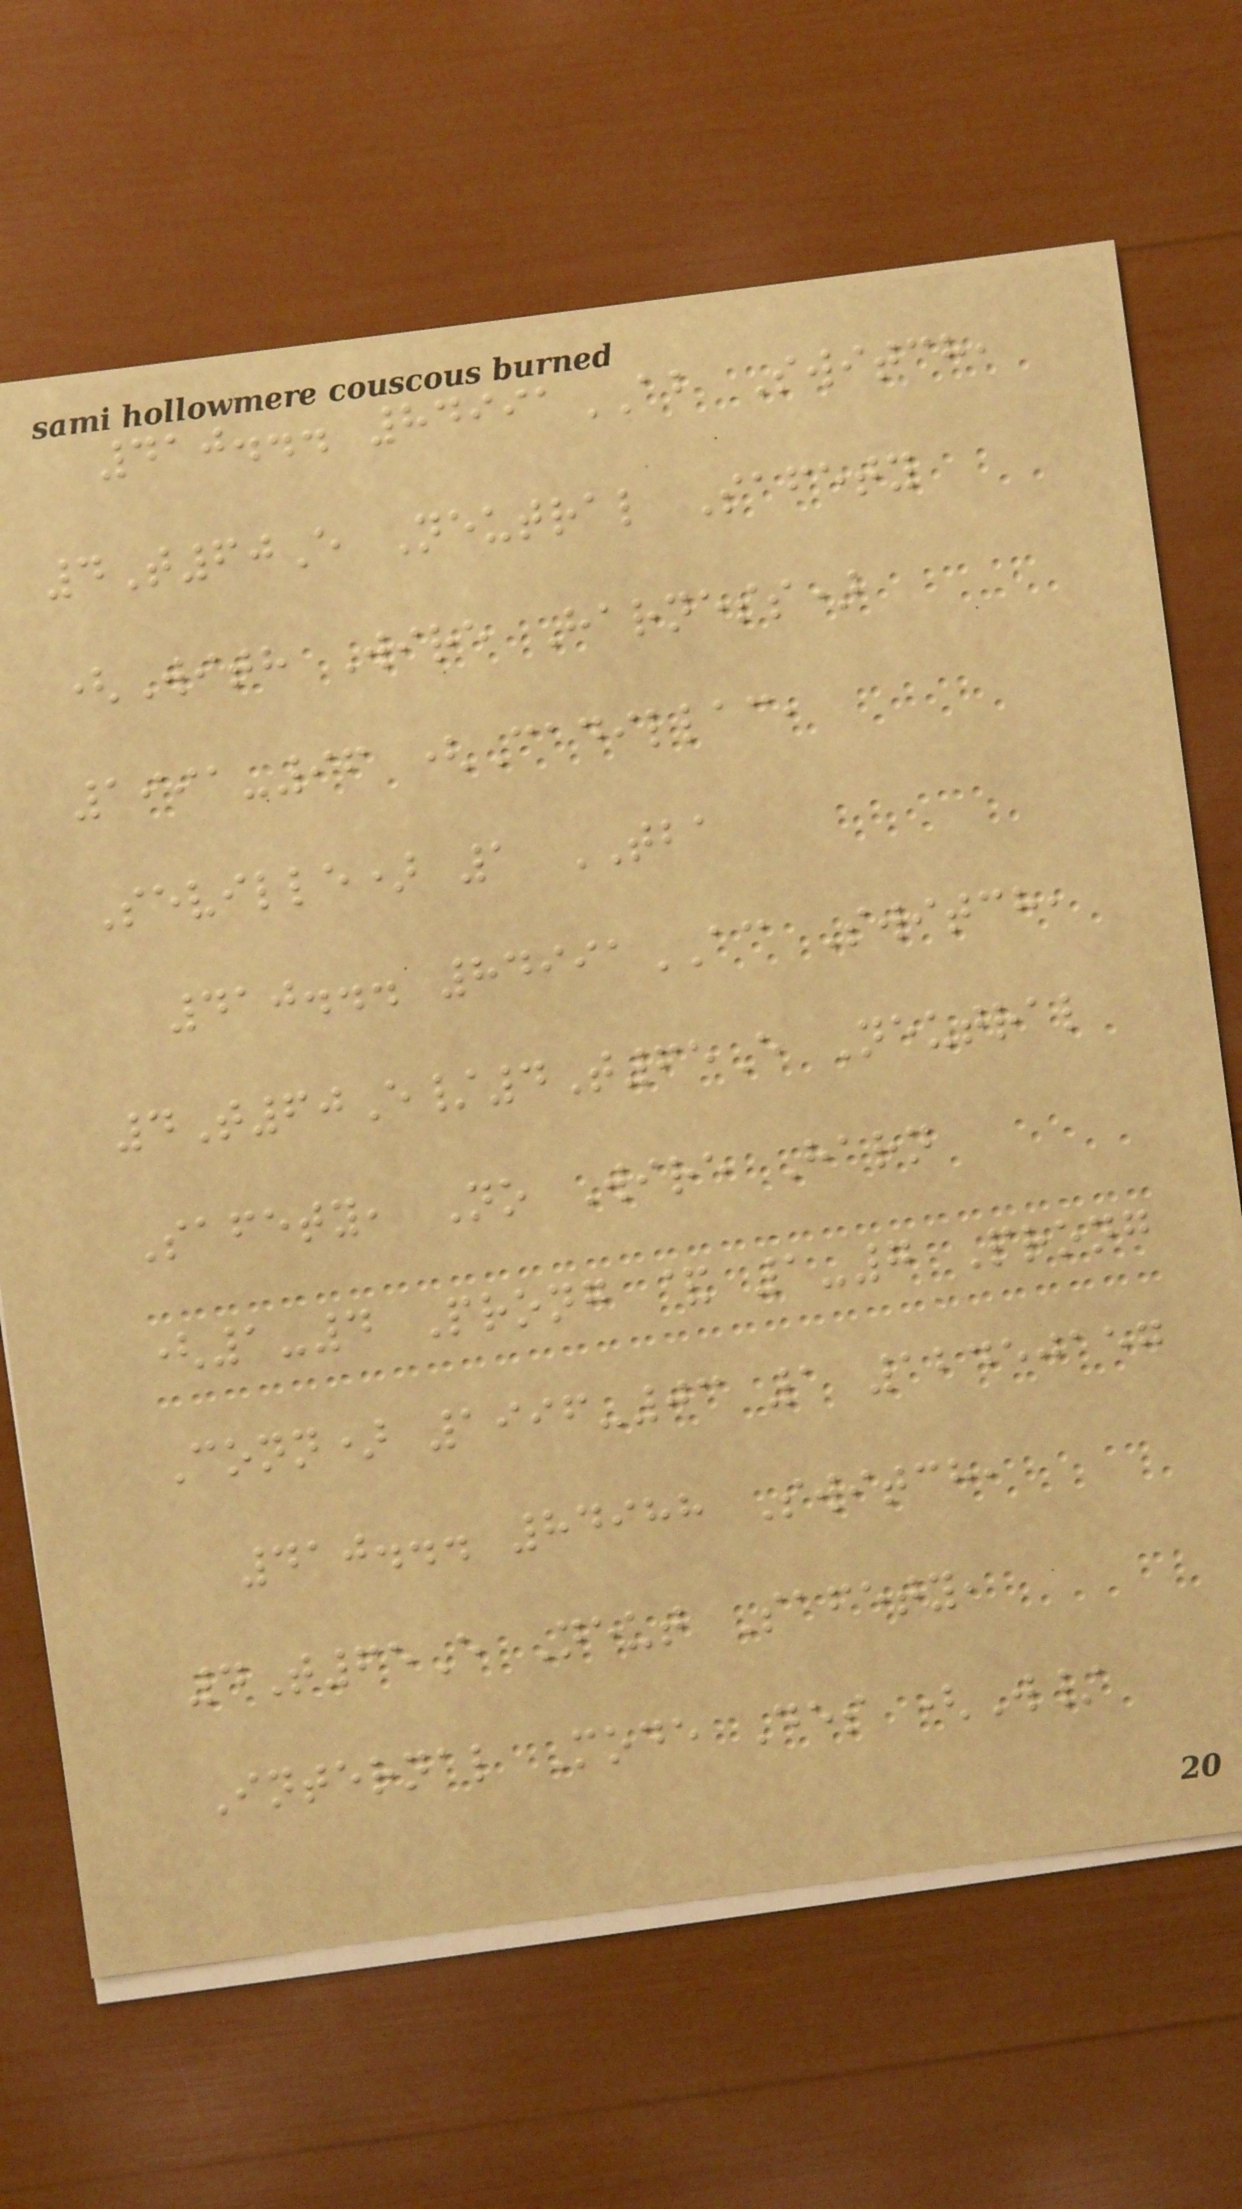410... 84991AB Switch,
4T60E Neutral Safety
(With Wire Harness)
1991-96 (Cadillac,
Seville) 1 TBA
410... 84991AC Switch,
4T60E/4T65E Neutral
Safety, No Wire Harn
(1-4 Prong & 1-7 Prong
Conn) 1996-03 1 12450157
410... 84988 Switch,
4T65E Neut Safety,
Internal Mode Des (W/
